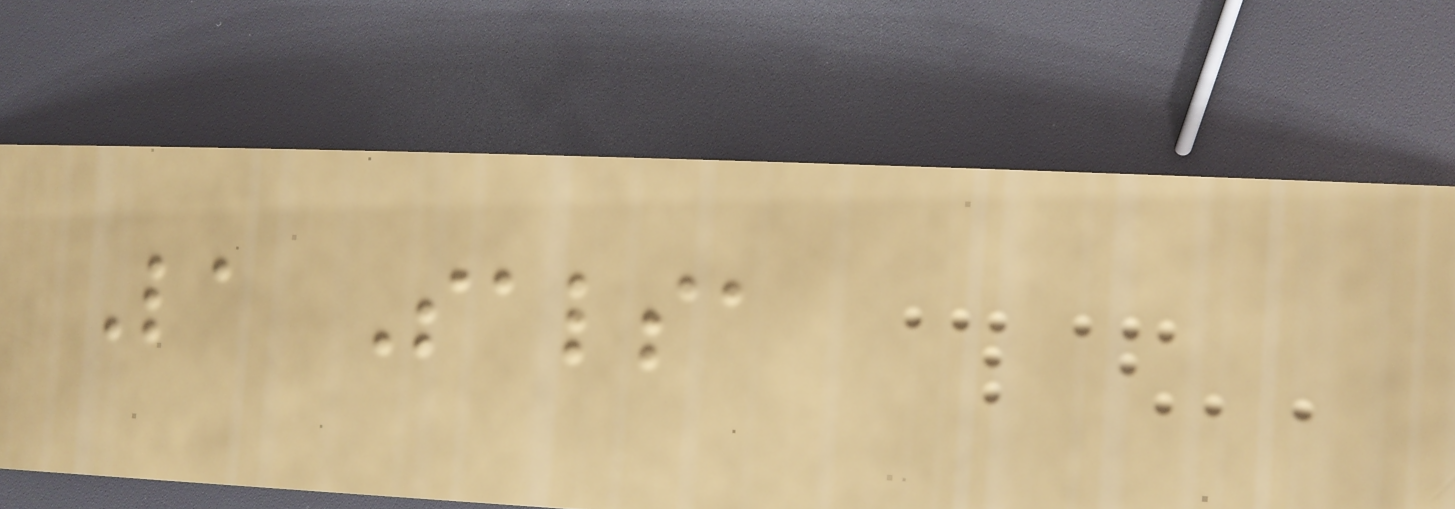La Salsa
